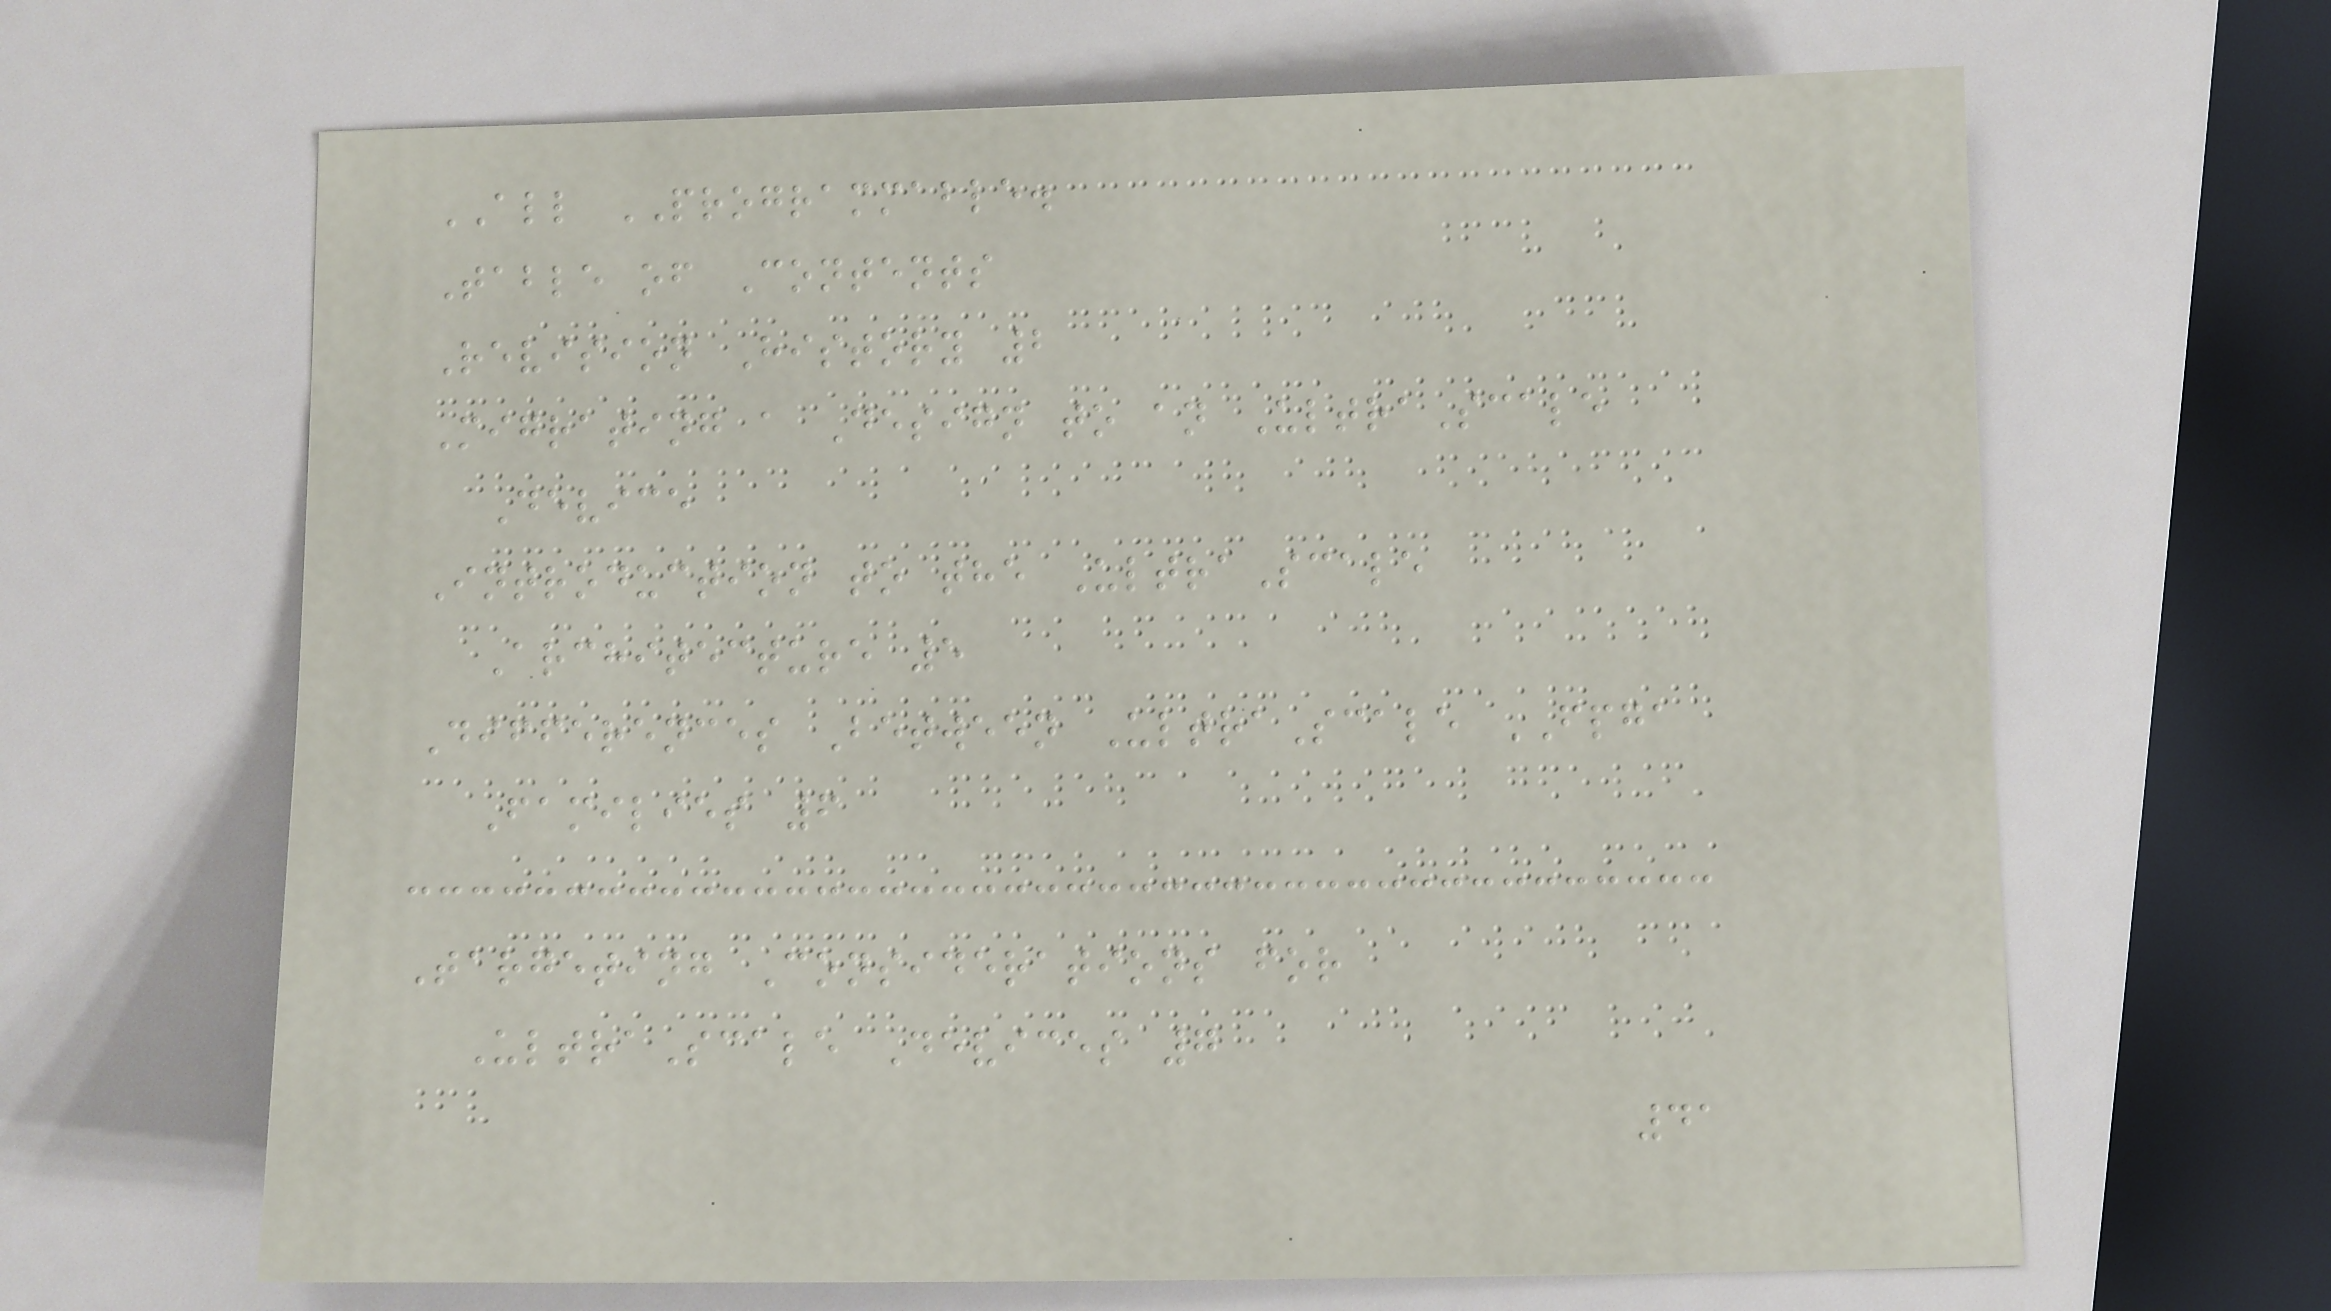ALL PROGRAMMABLE.
Table of Contents
Revision History 2
Migrating a Design to an UltraScale
Device
Introduction to the UltraScale
Architecture 5
Differences Between UltraScale FPGA
Families 6
Targeting Considerations for
UltraScale Devices 7
41
